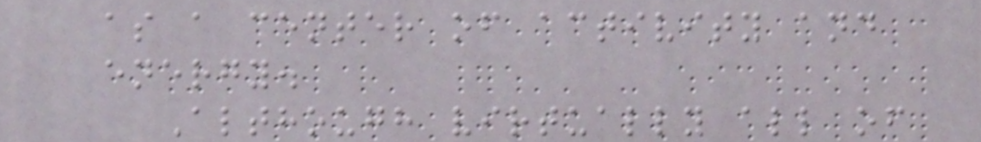as a center of activity and
energy.
Although virtually all of
